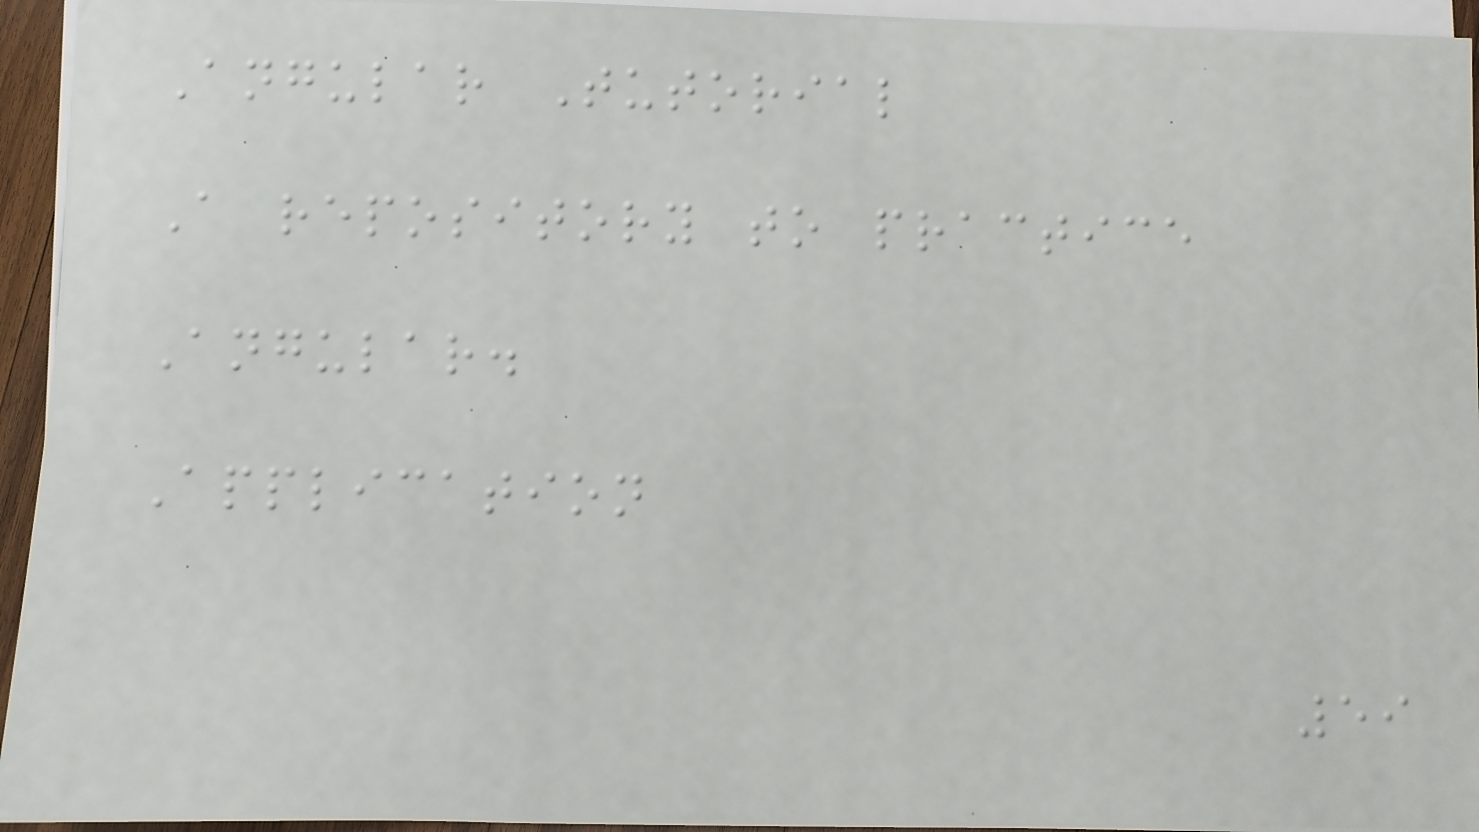Angular Tutorial
A repository to practice
Angular.
Application
59
